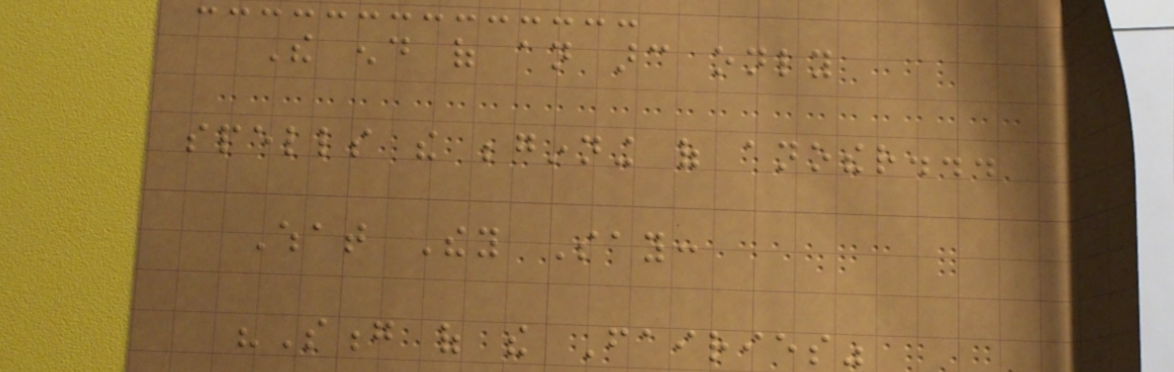The end of an arc only
spells the beginning of another...
What They Say:
"Song of the Fairies"
